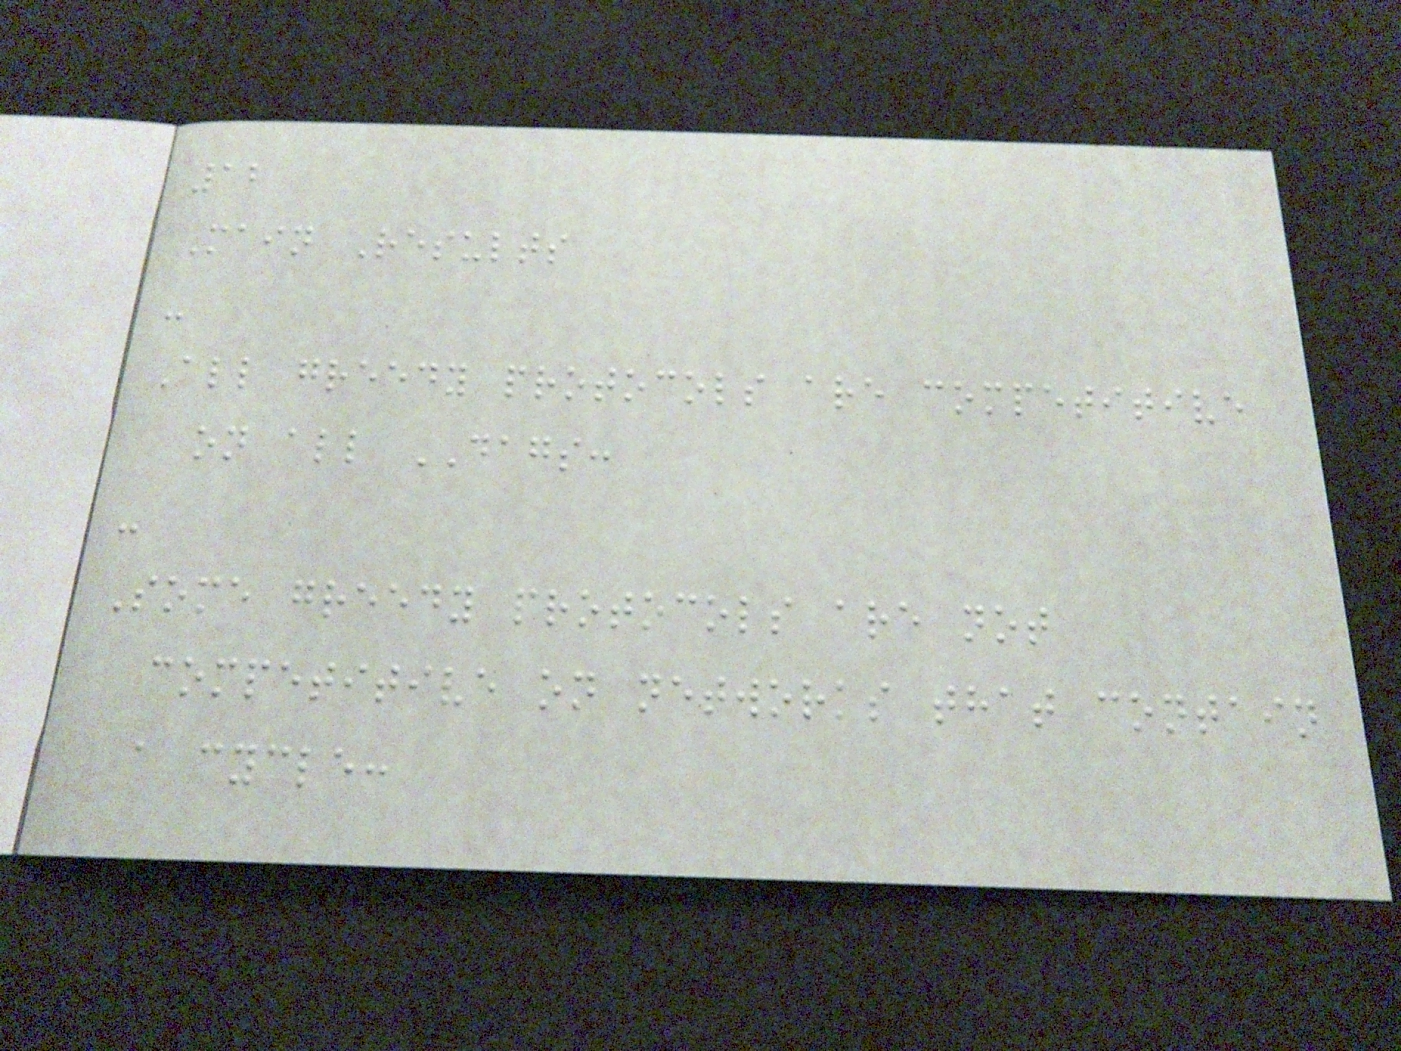12
Main Results
-
All greedy protocols are competitive
on all DAGS:
-
Some greedy protocols are not
competitive on networks that contain
a cycle:
